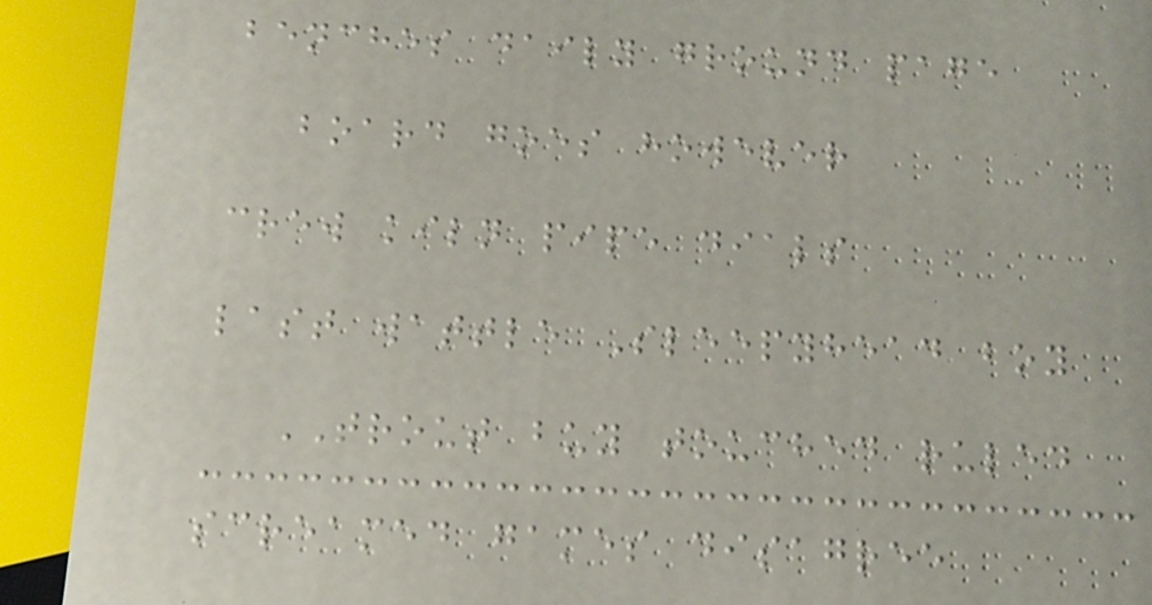benches daily ground page
board goes however
crew kiln pipe dials
last wattle Sleepyhead boy
TROUT buy touched ruled
screamed games disagree
